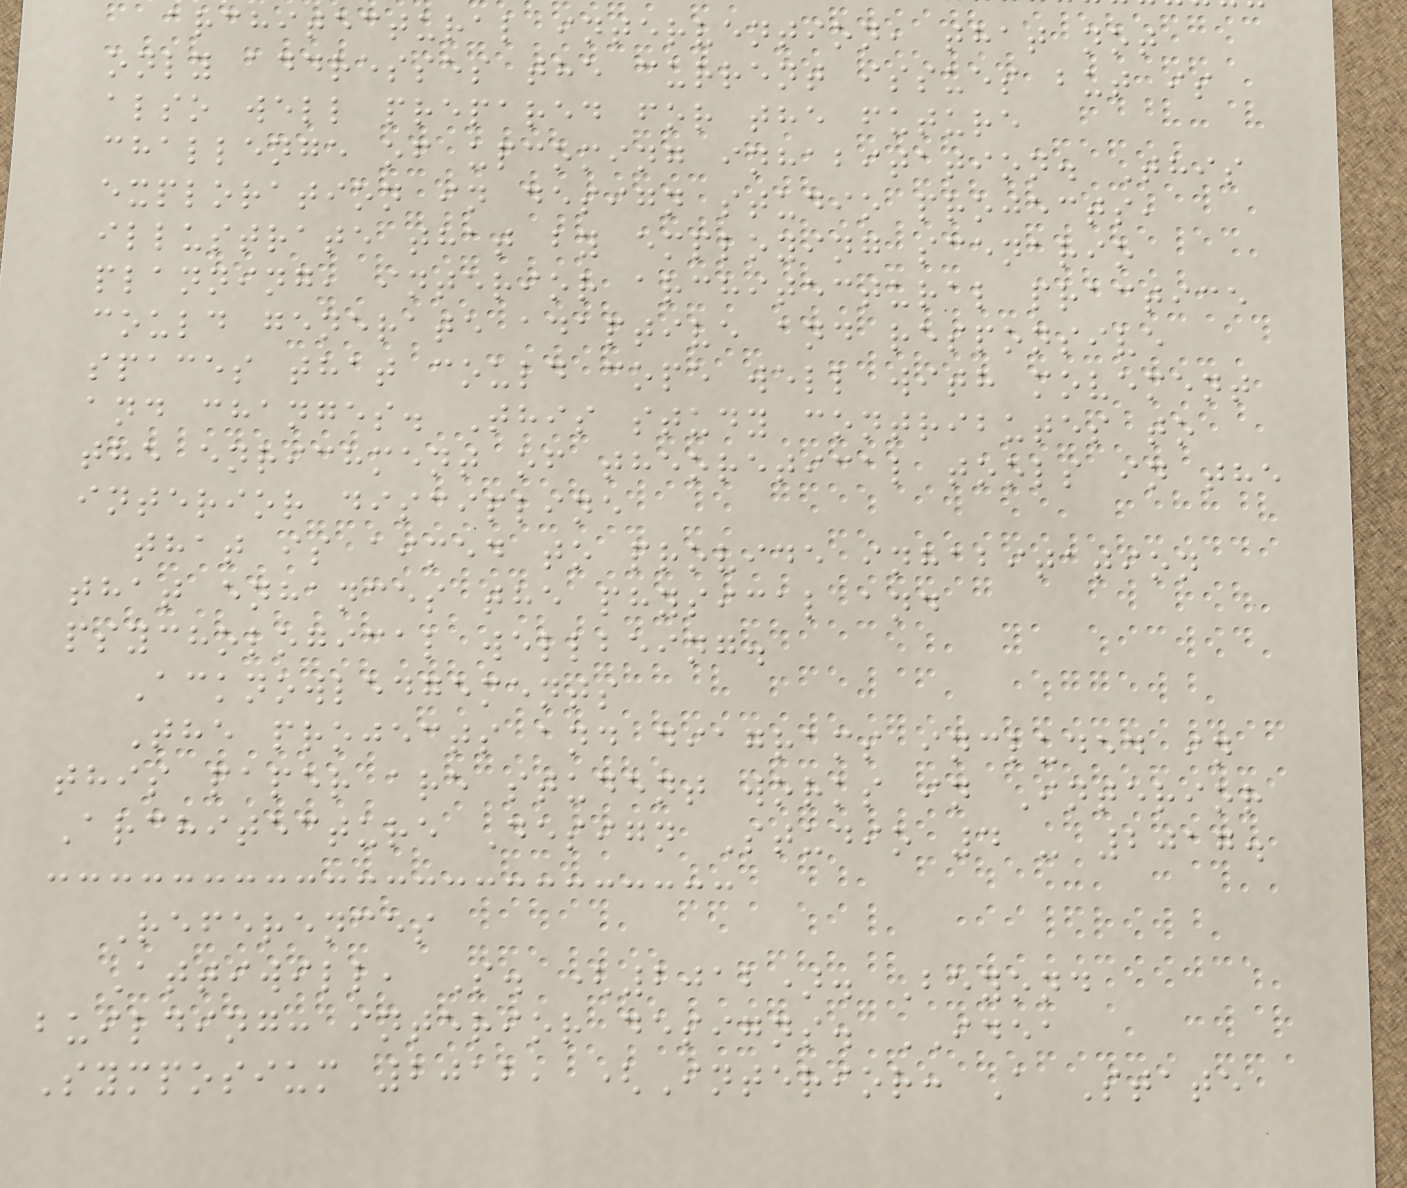architectural intervention, that not
only addresses the current issues but is
also well prepared for the future
challenge of upcoming inhabitation. This
exploration in design studio projects,
illustrate that by employing scenario
planning, interior architectural practice
could generate adaptive and responsive
spaces that could cope well with movement
and changes. This study contributes to
the enrichment of theoretical tools in the
interior discipline
that is aimed to provide inhabitation
that enhances the physical and
psychological wellbeing.
Acknowledgements
The projects and diagrams included in
this paper are student works in Interior
Architecture Design Studio 4 - 2017.
References
Attiwill, S. (2012). Beyond
building: interior designs. IDEA
Symposium 2012, (Interior: A State
